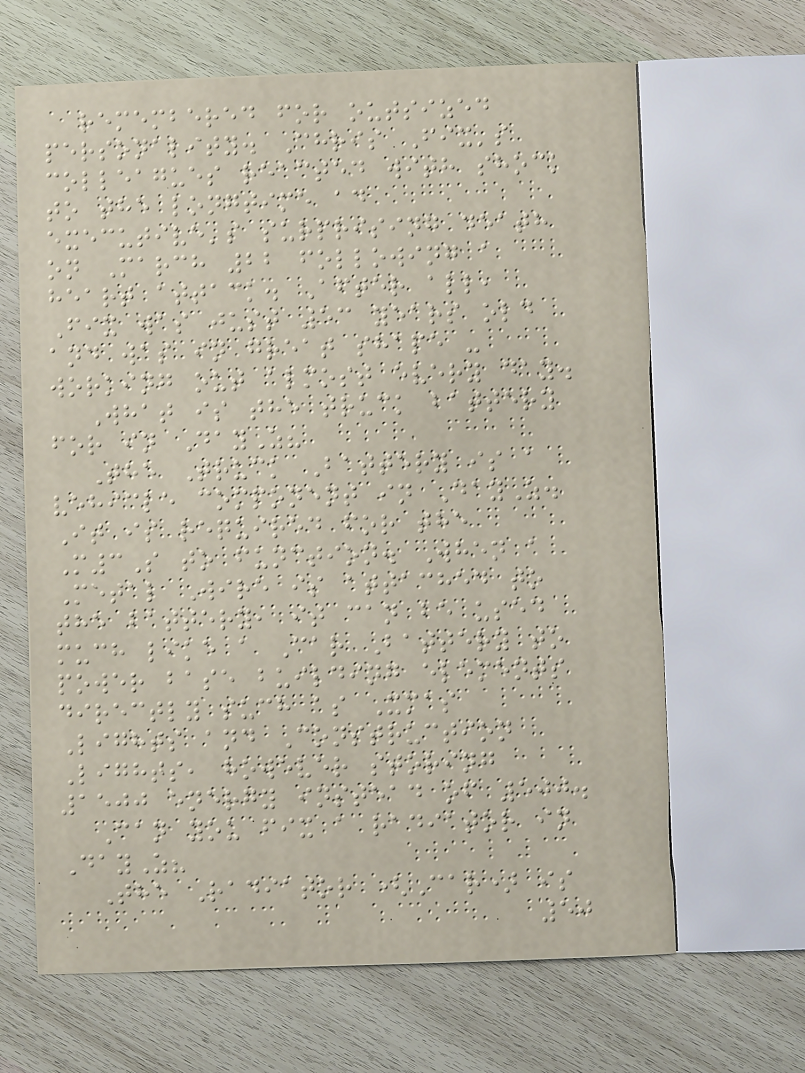remembered for outsized
personality. Chris Fix's
colleagues reacted with shock
to the longtime ad
executive's surprising death
on March 22 following a
heart attack. After all,
Fix was just 53 years old
and was in great shape -
working out almost every day.
What is the truck battery
for in DayZ?
The Truck Battery is a
vehicle component in DayZ.
It is required for the
M3S to function. When a
Metal Wire is attached to
the battery, it can be used
much like a Car Battery to
power base building elements
directly such as Xmas
Lights and Construction
Lights, however storing
1500 energy instead of 500.
Can you fix a radiator in
DayZ?
The Radiator (Car) is
50
